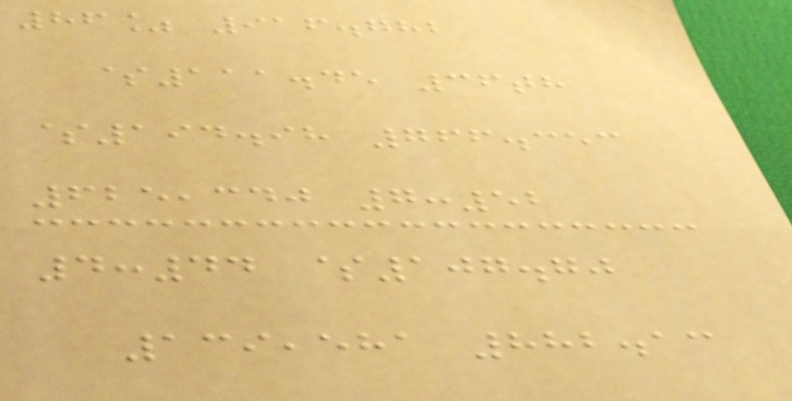86% 916.782
$111.45 36th
$194.98 766.353
625,340 7:52
4:44 $107.70
139,581 882.13
